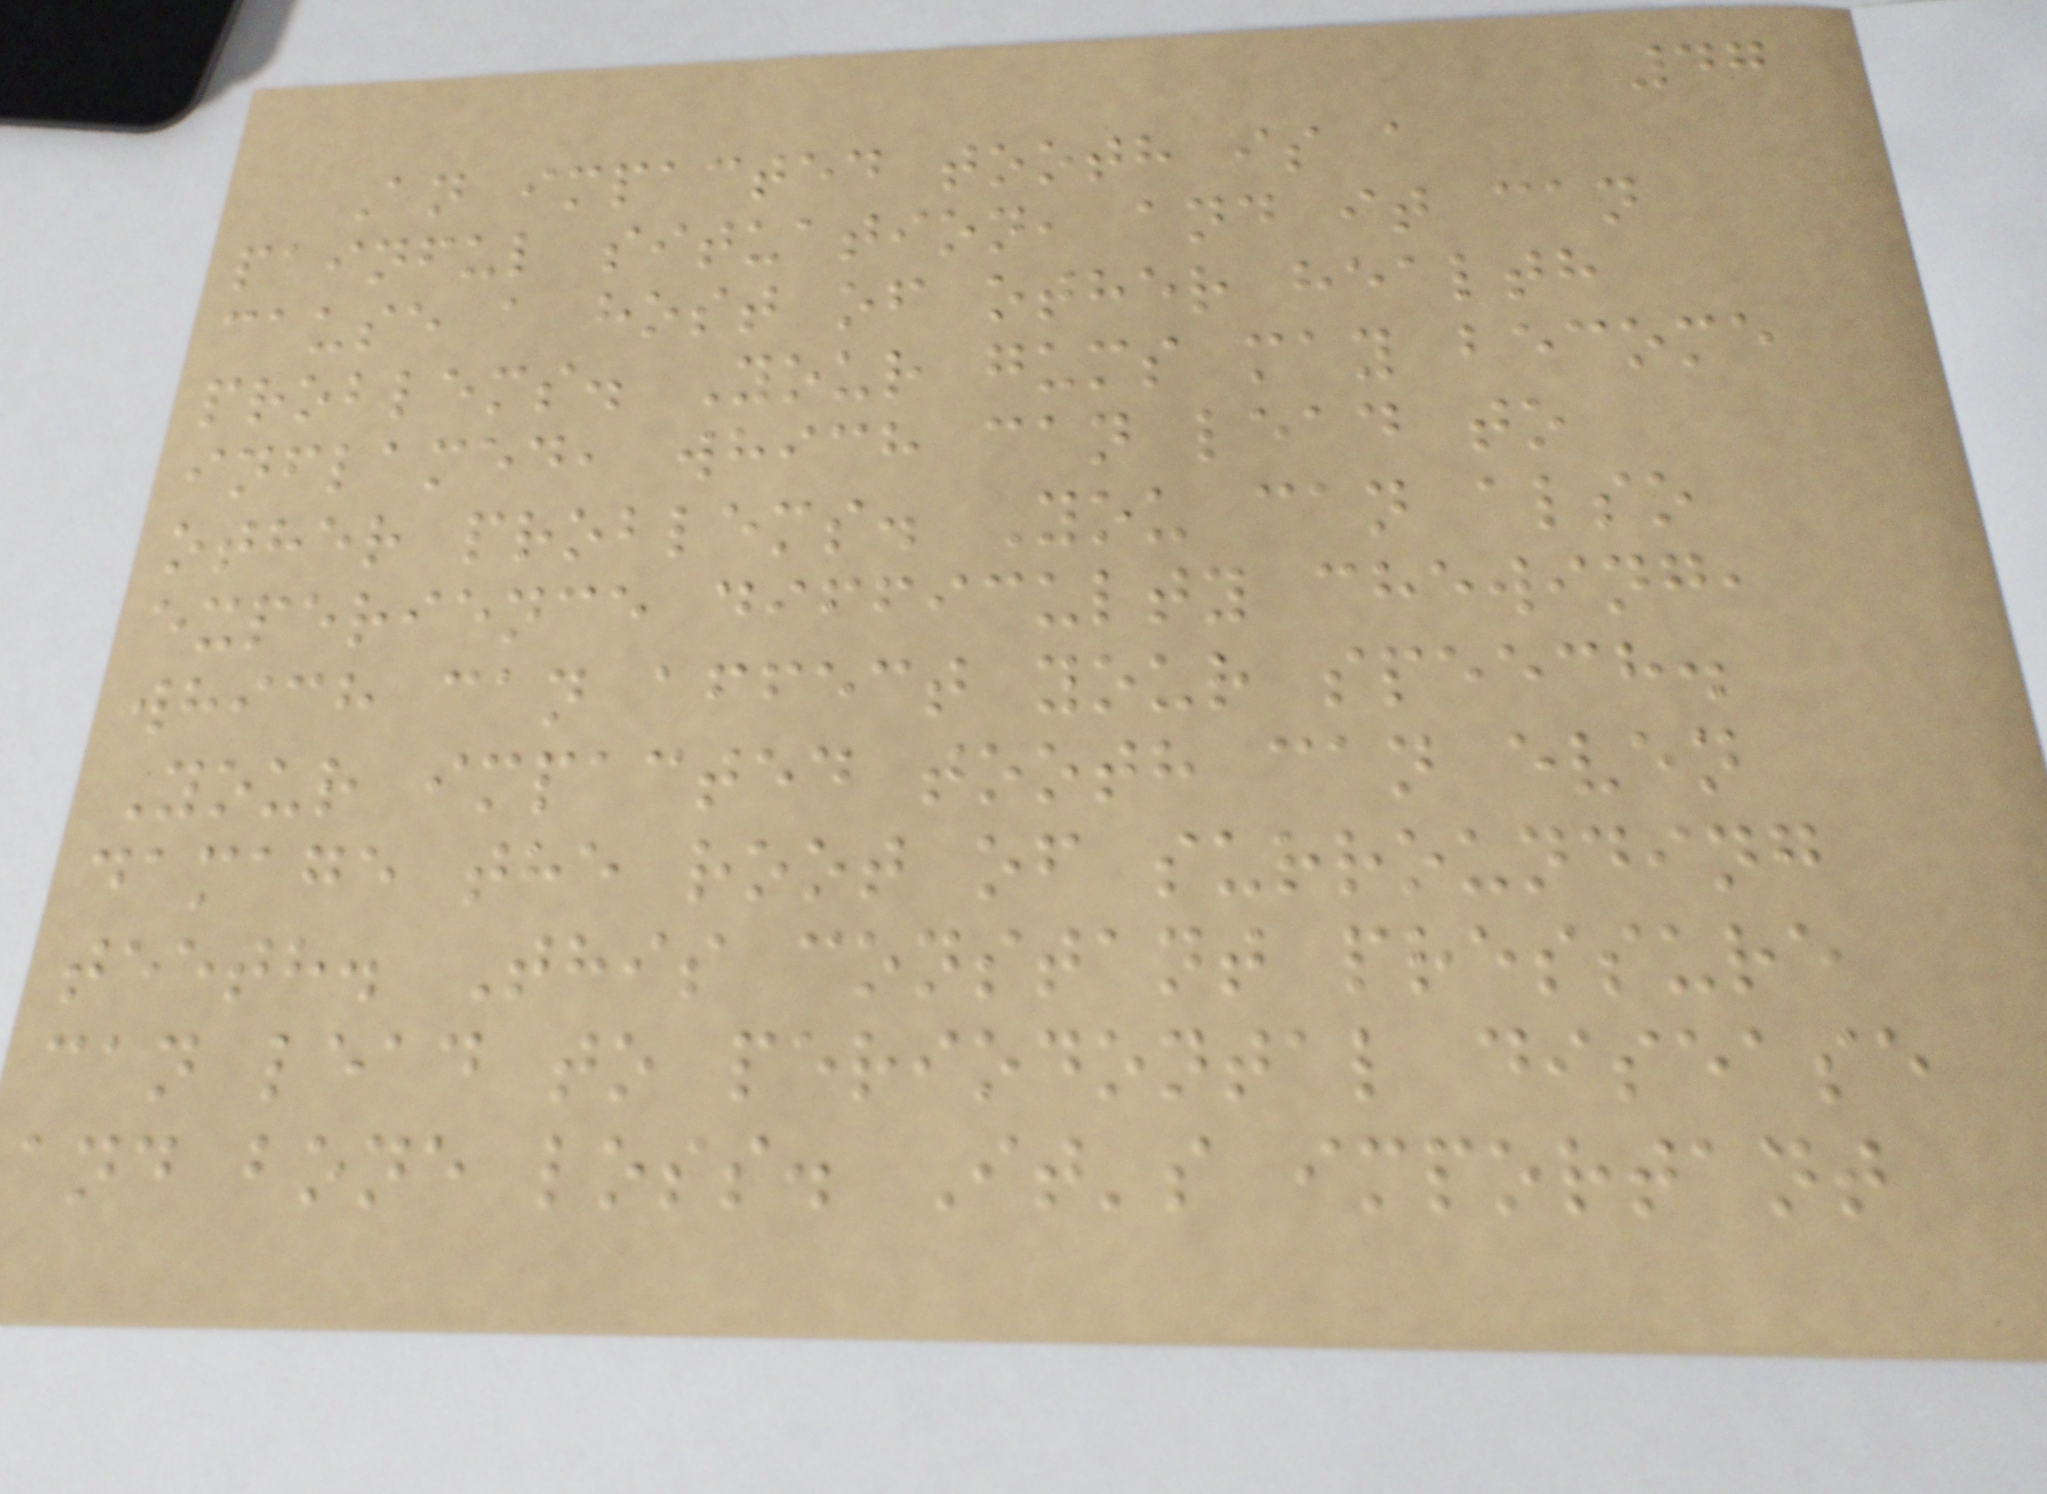47
An impacted tooth is a
painful situation, and it can
cause a host of other health
problems. Your gums may become
inflamed, which can lead to
other problems. You can also
experience difficulty chewing,
which can affect your speech.
Your impacted tooth can even
damage the root of surrounding
teeth. This constant pressure
can lead to periodontal disease
and bone loss. It's important
